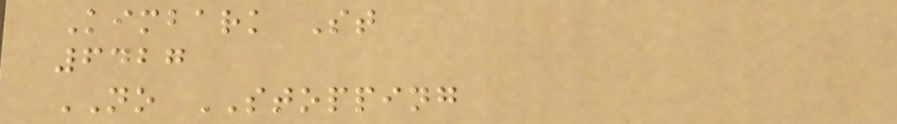Kimbark St
6427
NO STOPPING
